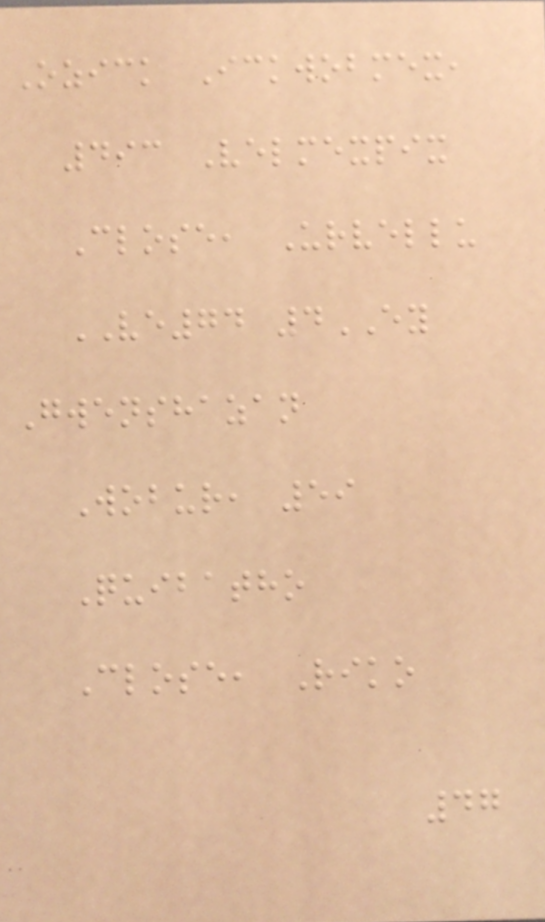Ozick Ickwobmex,
493 Velmexpix
Close, Urvellu
VE74 4EY
Gwenshazan
Wobur, 59
Quibatho
Close, Riko
47
